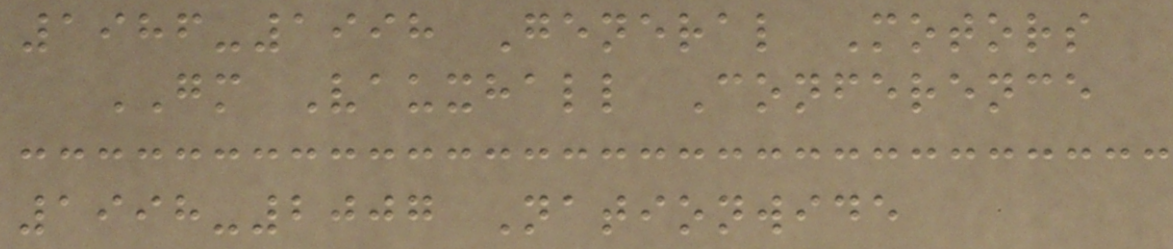1986-1998 General Motors
GM Vauxhall Conference
1998-2007 Nationwide
